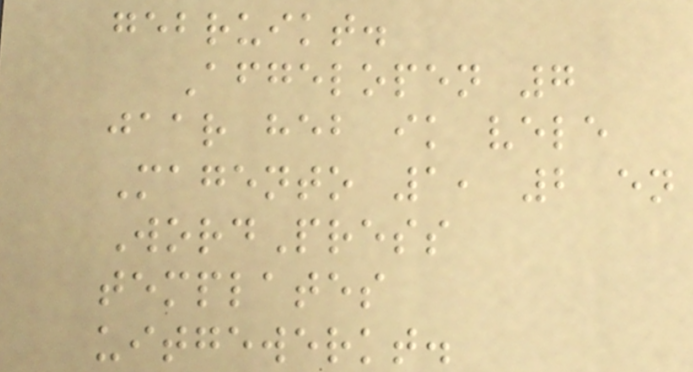gebruikt.
Afgelopen 7
jaar heb ik vele
Magento 1, 2 en
WordPress
templates
uitgewerkt.
